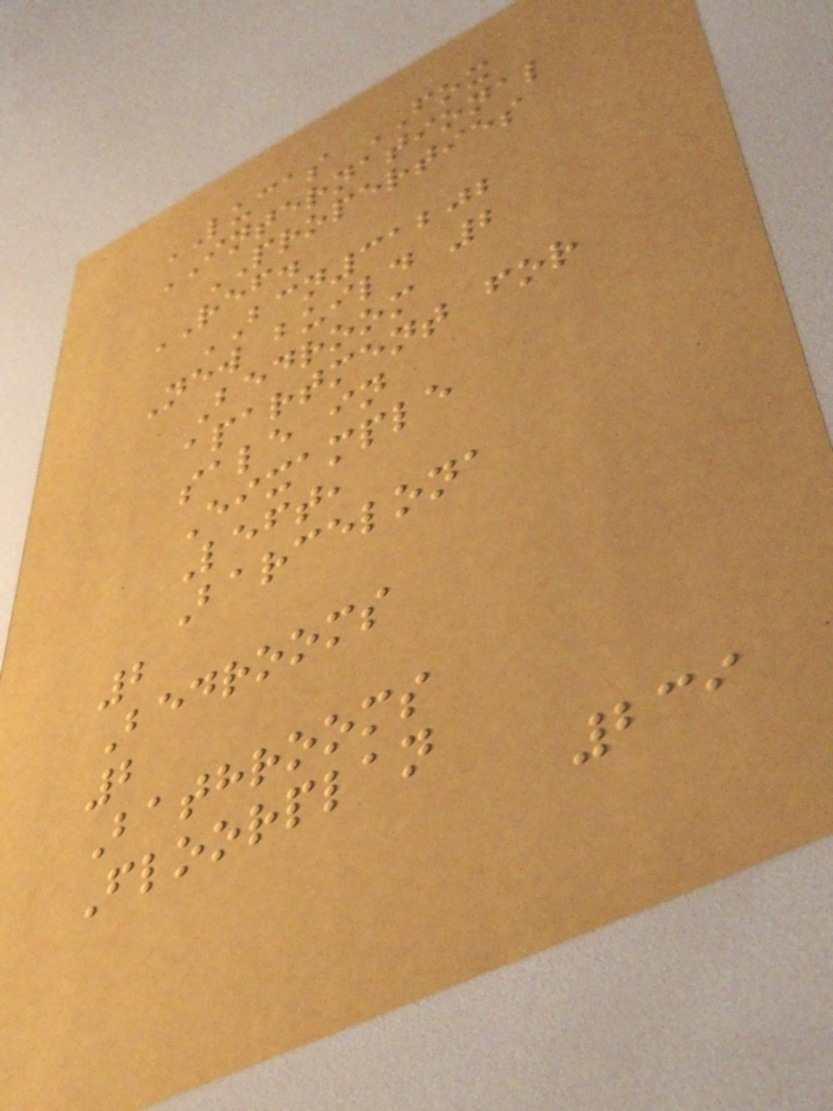LUCAS FOX
INTERNATIONAL
PROPERTIES
REF.
BCN31202
New build 2
Bedroom
apartment for
sale in
Eixample
Left,
Barcelona
2
Bedrooms
2
Bathrooms
Floorplan
239
